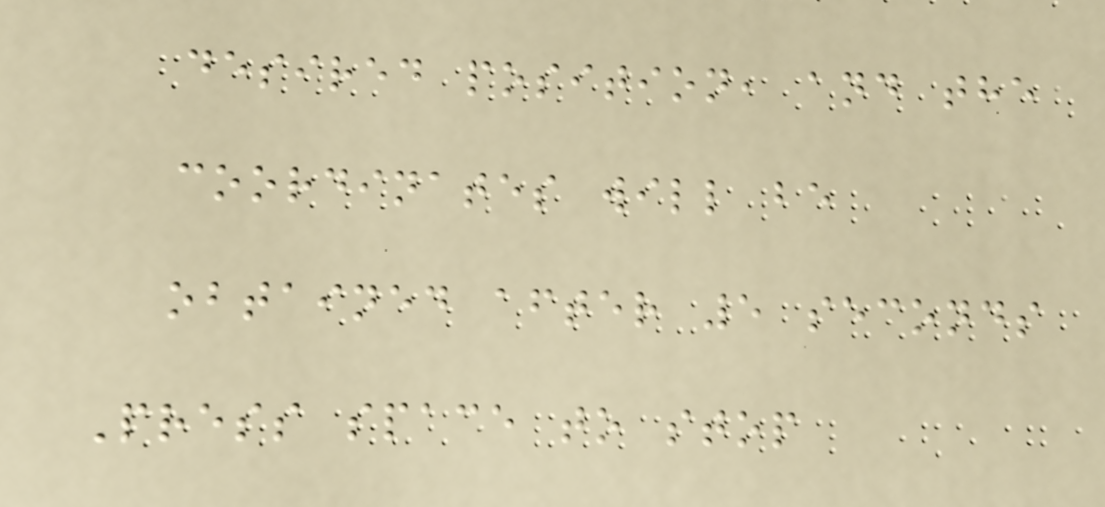desired position, and the
coordinates will be
obtained after 5 seconds
Press space to stop
